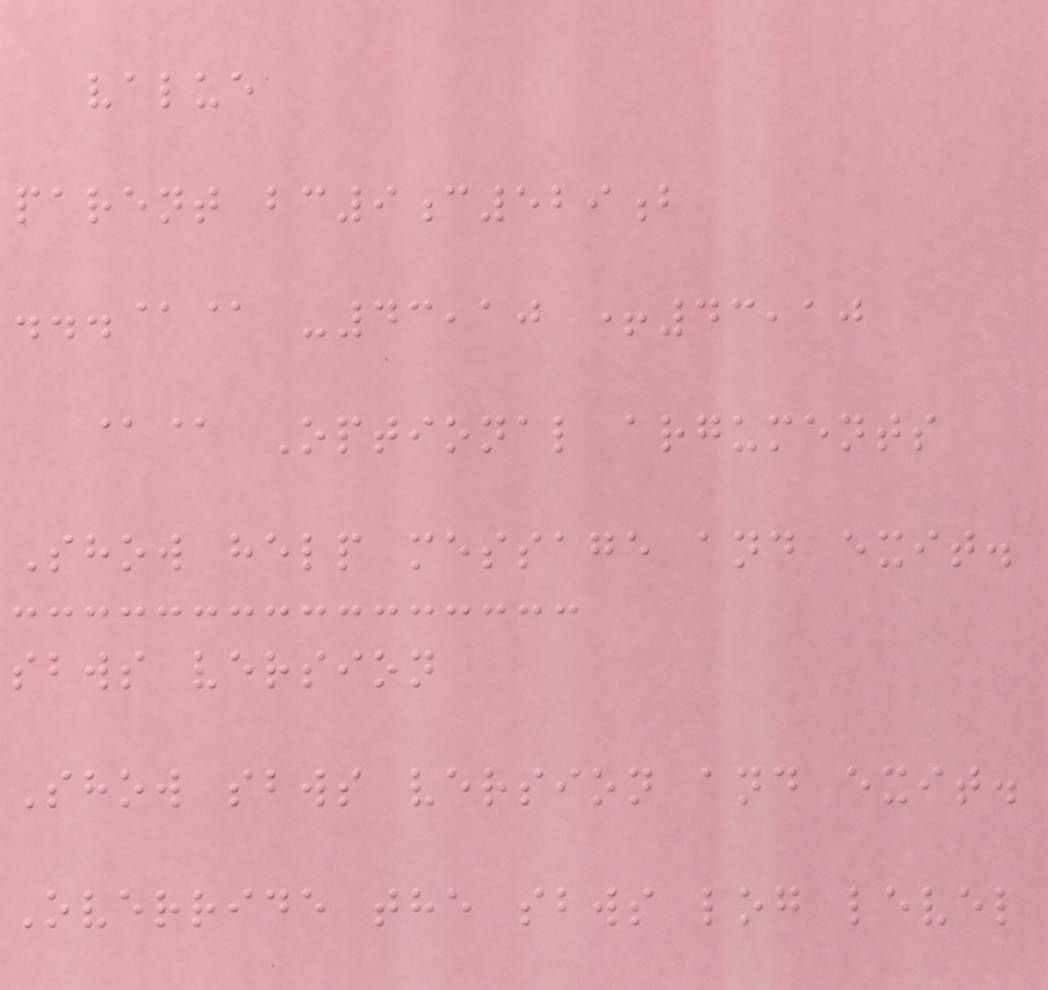value
parent bc9c529b
...@@ -43,10 +43,10
@@ Optional arguments
Show help message and exit.
sbws version
Show sbws version and exit.
Override the sbws log level
